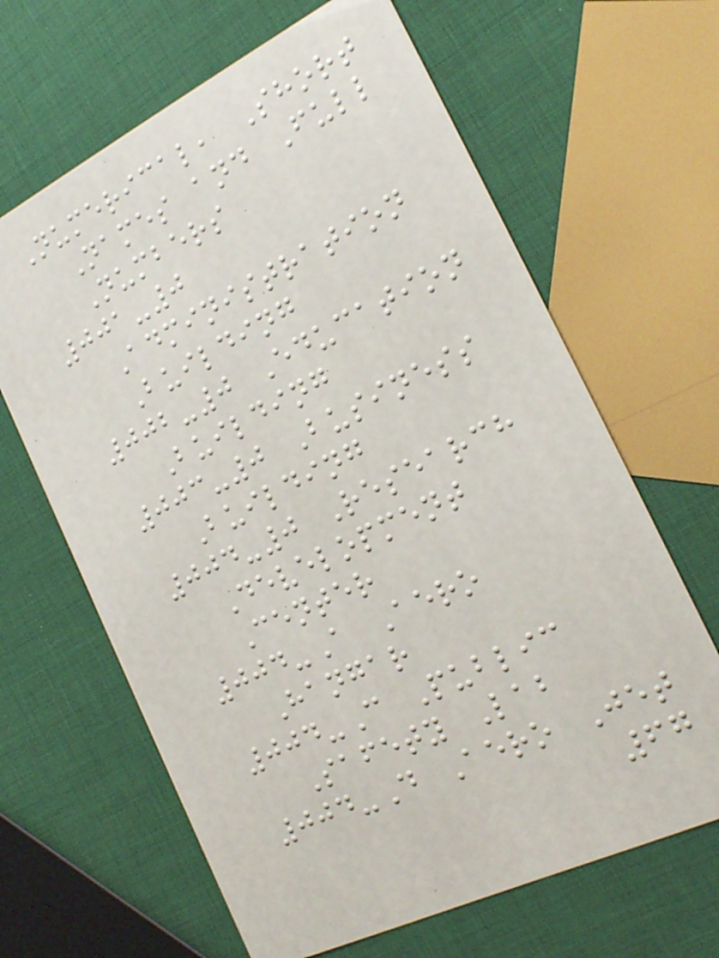Numerical, Short
Names and Full
Numbers
001-0
Administration
Building
002-0 Education
Building
003-0 Business
Building
004-0 Research
Development
Center
004-A Aero
Hangar
004-C Public
Safety Lab
004-D Aero Jet
67
